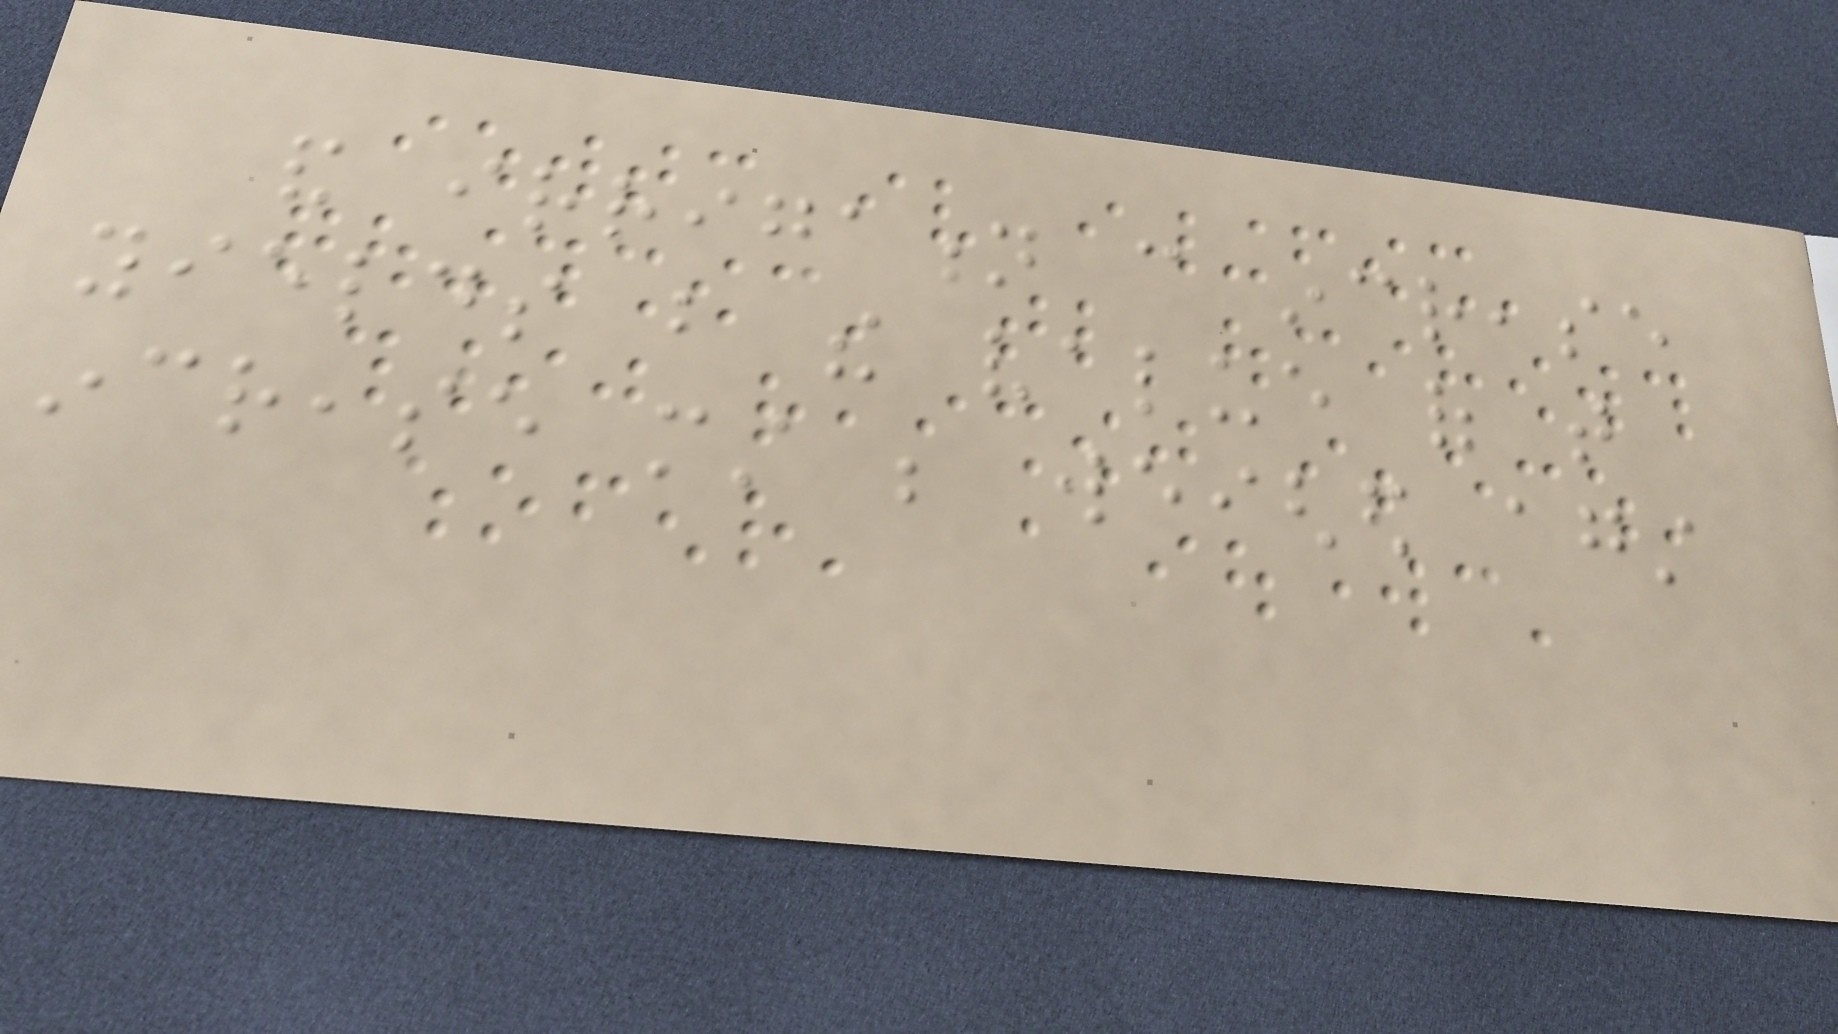and irrigation can increase
yields but the value of that
increase must be weighed against
